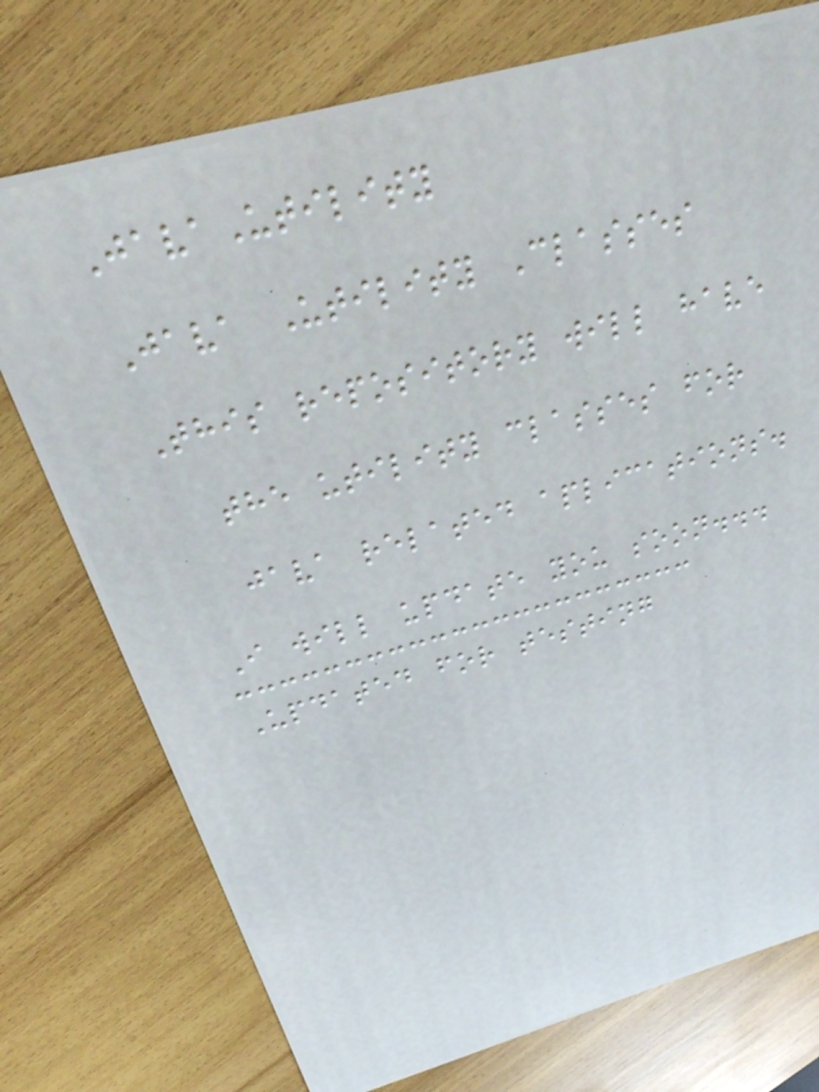JavaUtility
Java Utility Classes
This repository will have
the utility classes for
java related aplications.
I will update you soon...
Updated for testing
